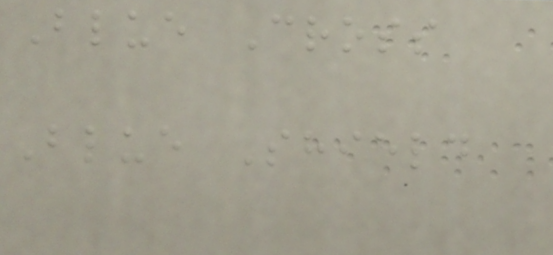Blue Cross
Blue Shield
